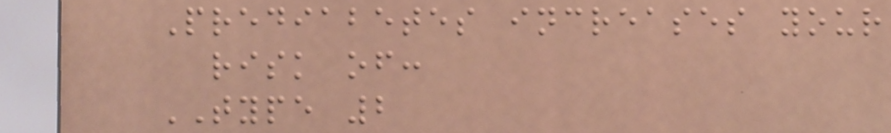Prediabetes increases your
risk of:
TYPE 2
